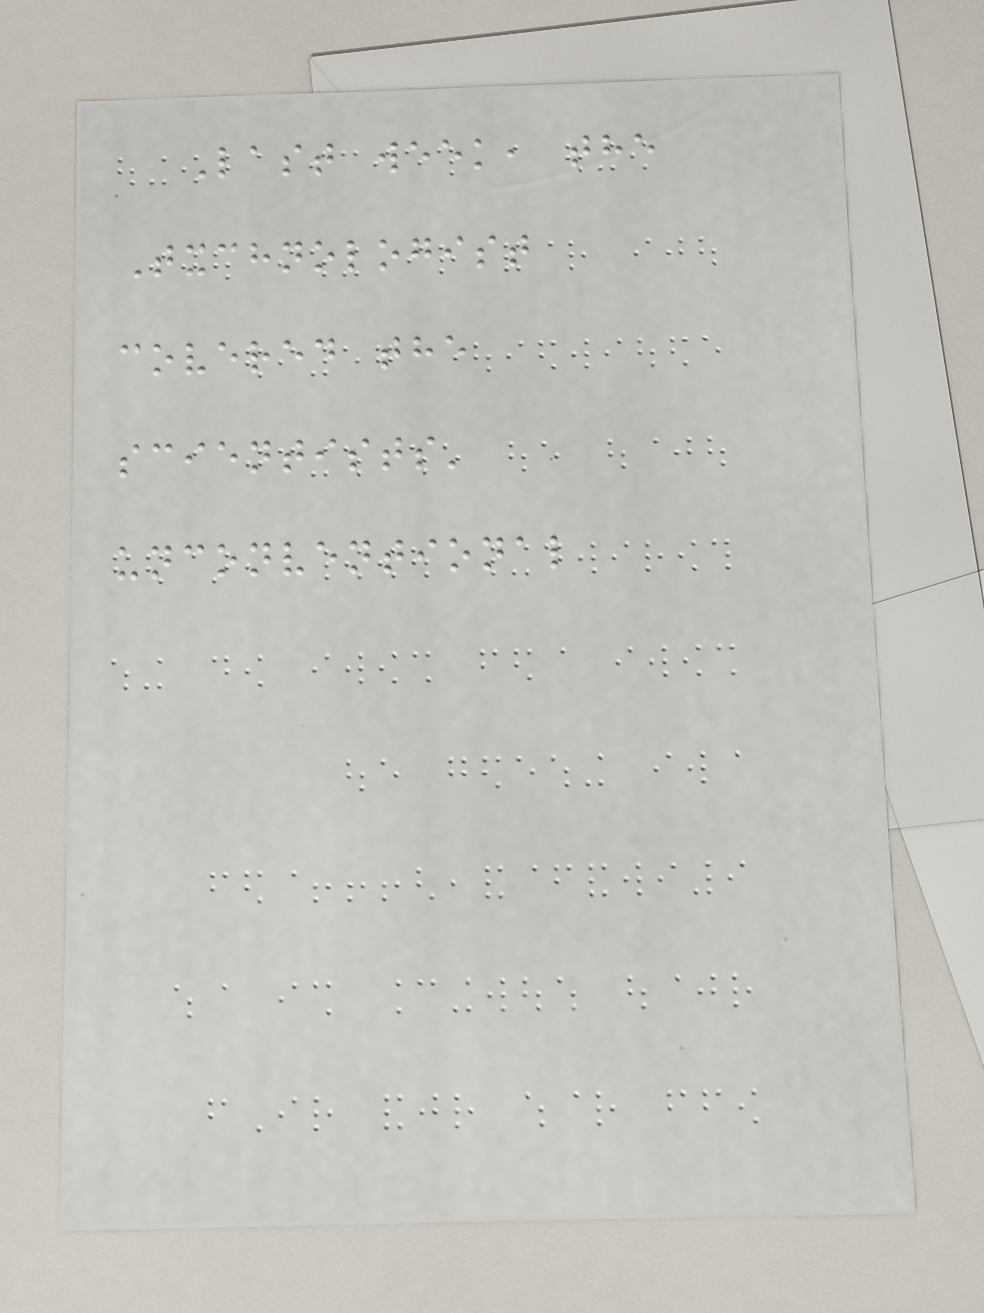Last week, the
Txchnologist
covered the
scientists'
unconventional
